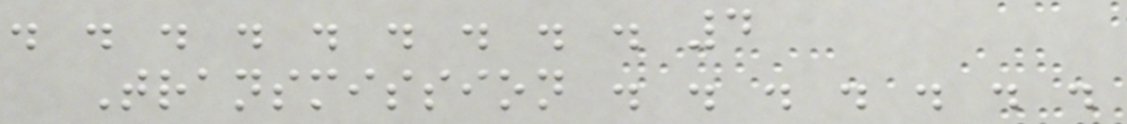. . . . . . . . . 4
Transmission . . . . . . .
